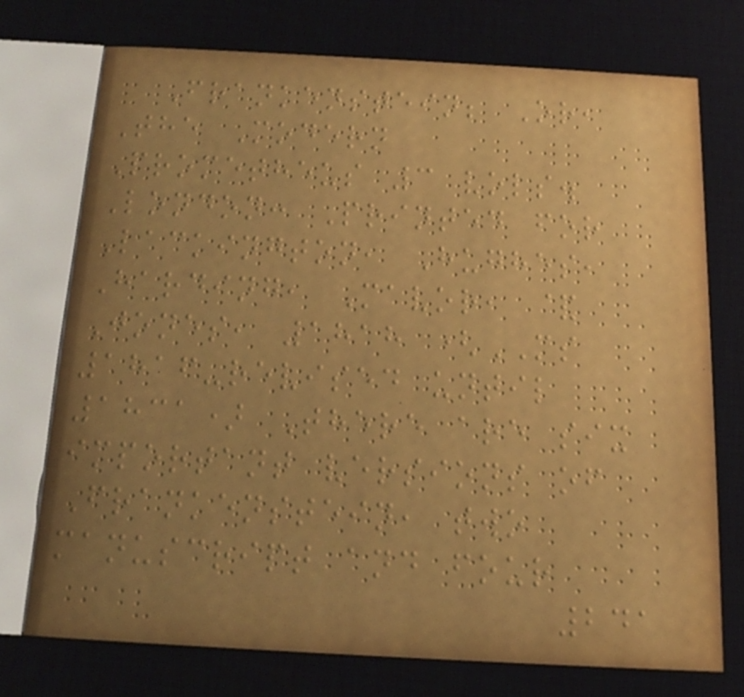Frankenstein; Or,
The Modern
Prometheus 3 vols.
London: Printed for
Lackington, Hughes,
Harding, Mavor, &
Jones, 1818 (MS
1816-revised until
1831) There are six
important versions of
Frankenstein, two
manuscript and four
241
